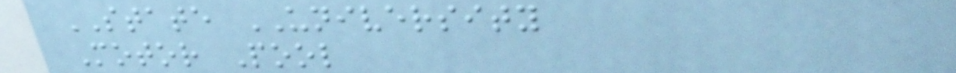STATE UNIVERSITY
Motor Pool
